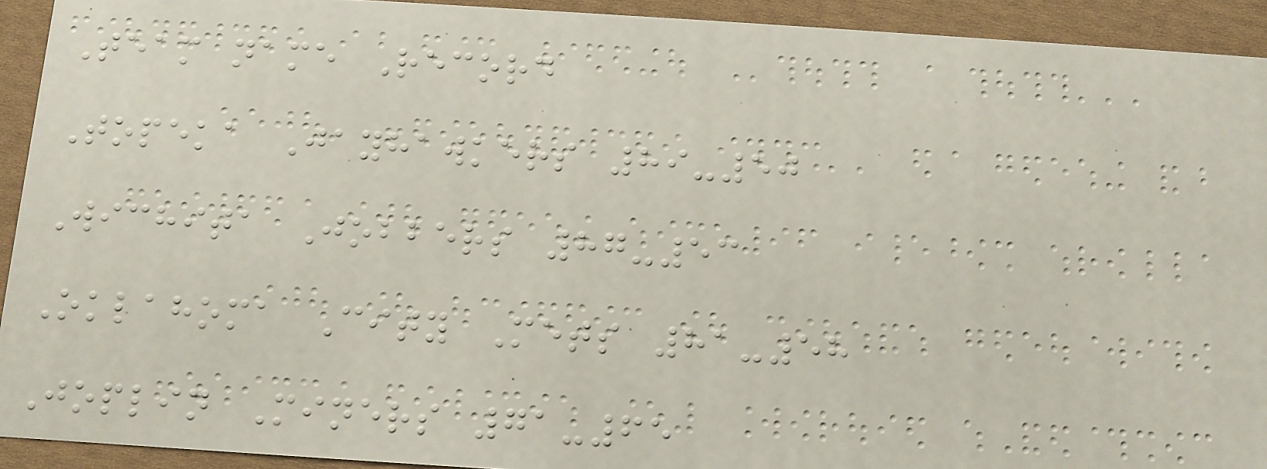Team name Record
Topeka Jayhawkers 89-50
Wichita Jobbers 87-53
Oklahoma City Mets 81-58
Joplin Miners 71-65
